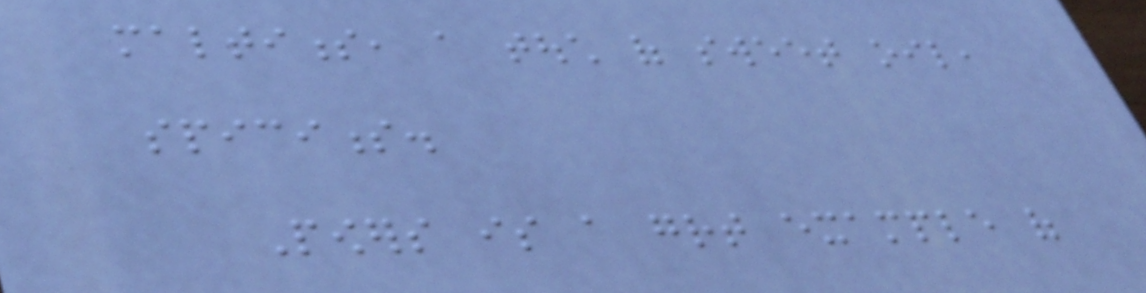maltiness, a touch of sweet oil,
spiciness.
Powers is a great example of
